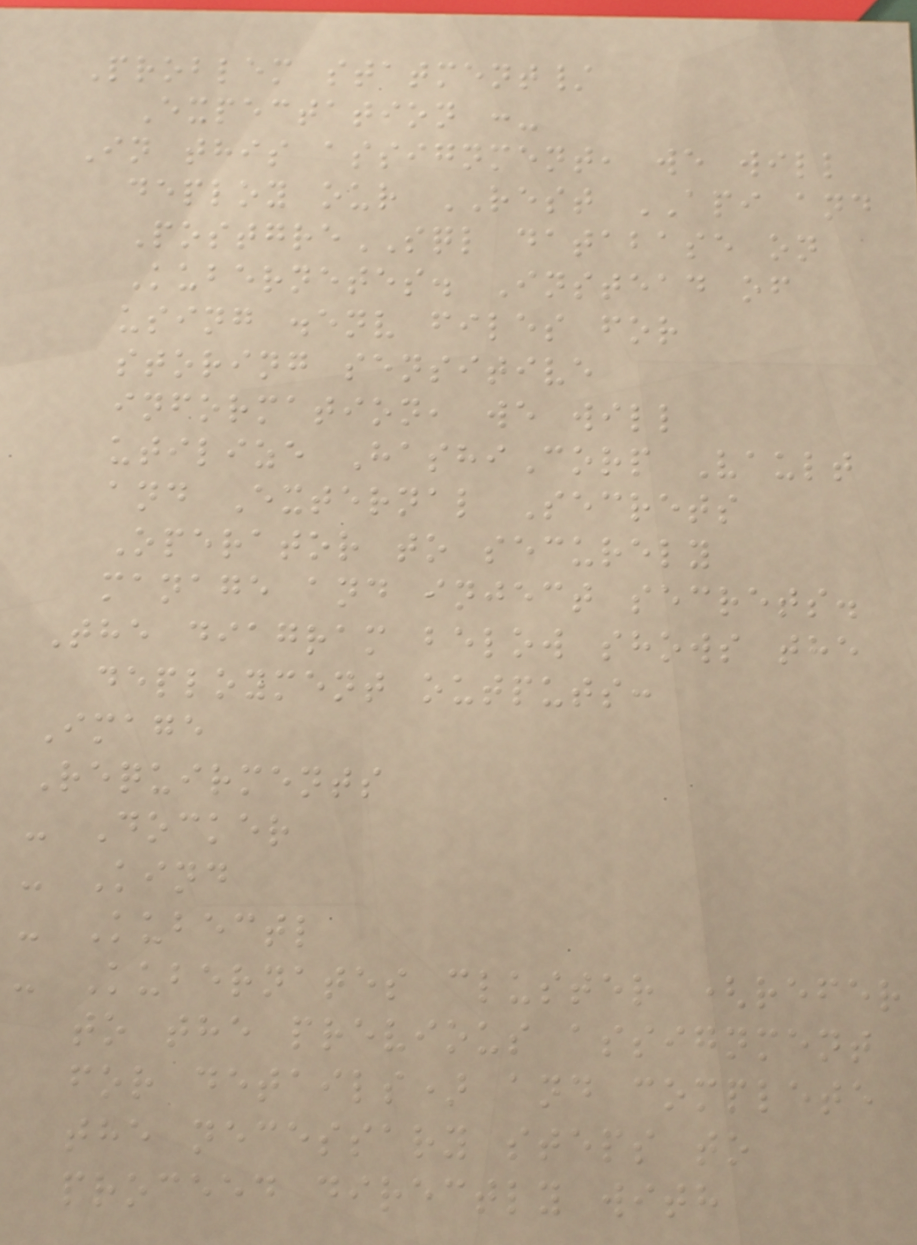Problem statment/
Expectation :-
In this assignment, we will
deploy our REST API and
PostgreSQL database on
Kubernetes. Instead of
using .env files for
storing sensitive
information, we will
utilize HashiCorp Vault
and External Secrets
Operator to securely
manage and inject secrets.
The diagram below shows the
deployment outputs:
Image
Requirments
- Docker
- Kind
- Kubectl
- Kubernates cluster (refer
to the previous assignment
for details) and complete
the necessary steps to
proceed directly with
